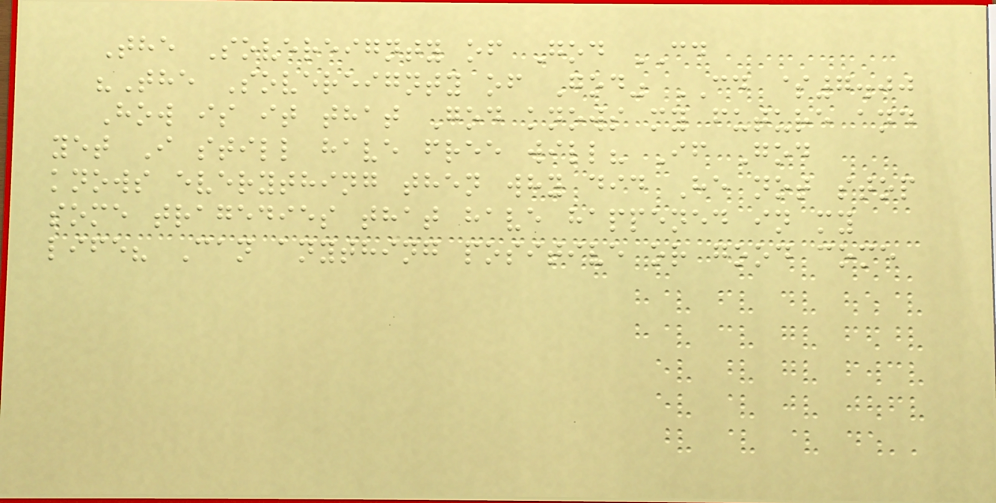The Sovereignty of God CD
"The Sovereignty of God" CD $7.00
How is it that God knows my future and
yet I still have free will? If God
knows everything then why did He not stop
some tragedies that have happened in my
life? Can anything positive or good come
